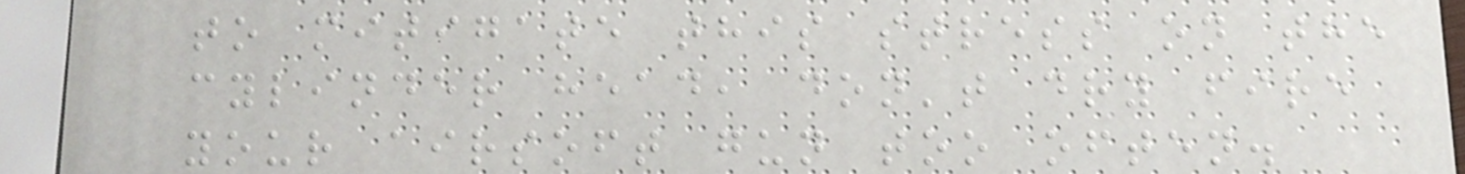to mitigate this stress on the
cylinder head, don't dry fire
your airsoft gun too often.
